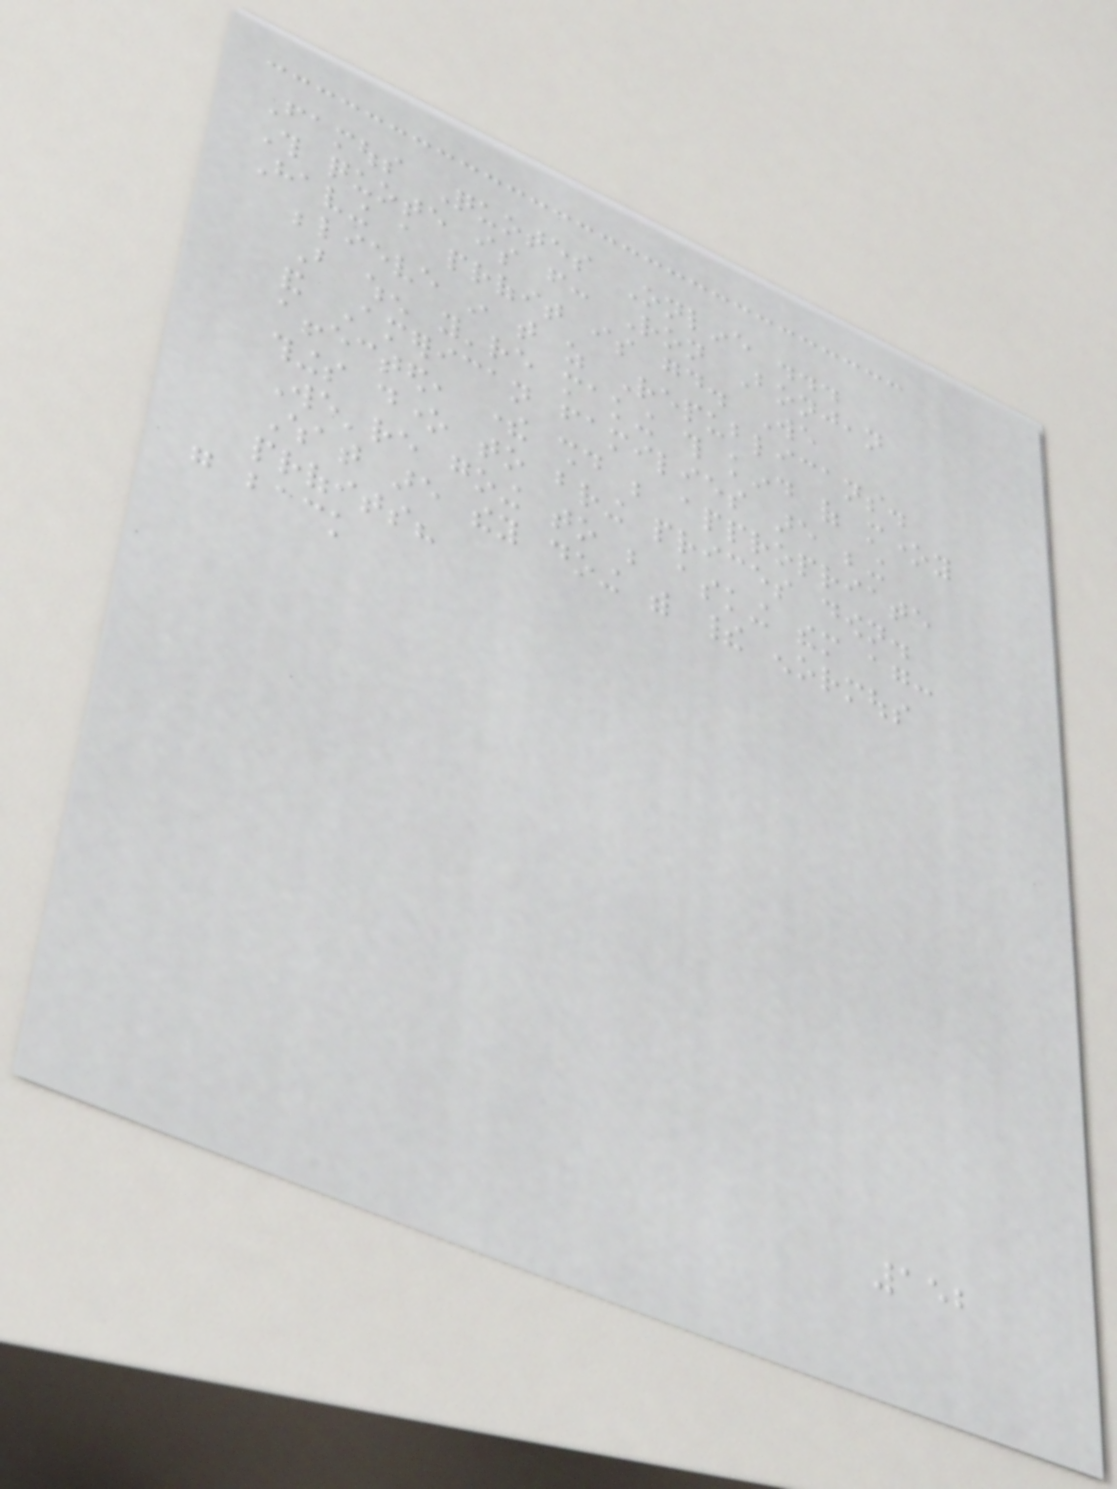Famous Quotes Online ...
This quote is from: Ron Bonjean
Having a profit is good. We
believe in that as Republicans.
But when you're making this kind of money
and American families are being
affected, there should be appropriate
things done to bring prices down.
We're going to be asking them again:
What are they doing with their enormous
profits?
go back
152
